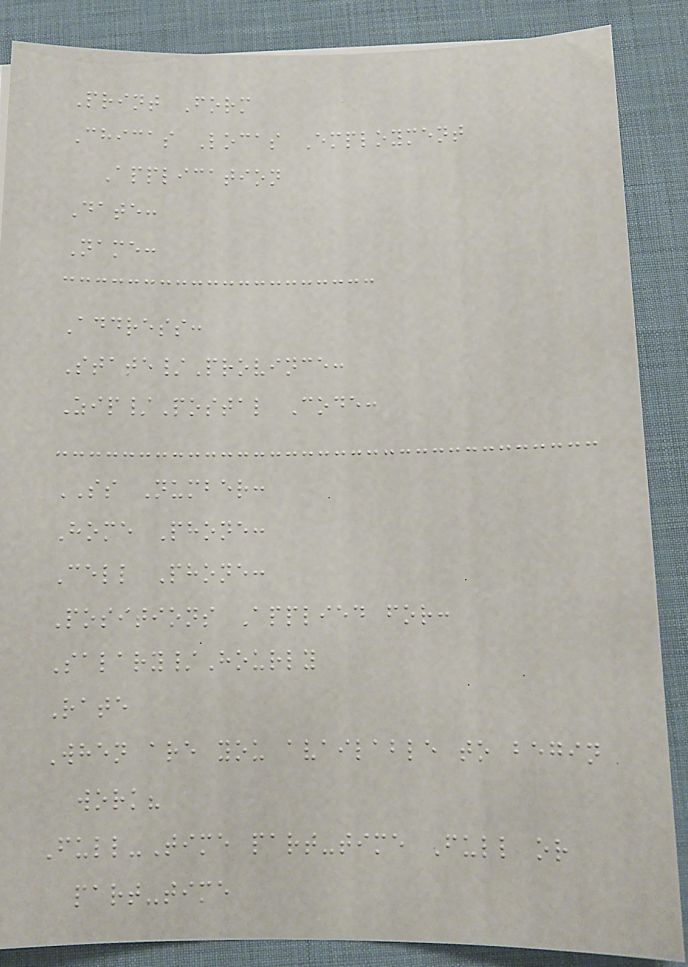Print Form
Chicas Locas Employment
Application
Date:
Name:
Address:
State/Province:
Zip/Postal Code:
SS Number:
Home Phone:
Cell Phone:
Positions Applied for:
Salary/Hourly
Rate
When are you available to begin
work?
Full-Time part-time Full or
part-time
